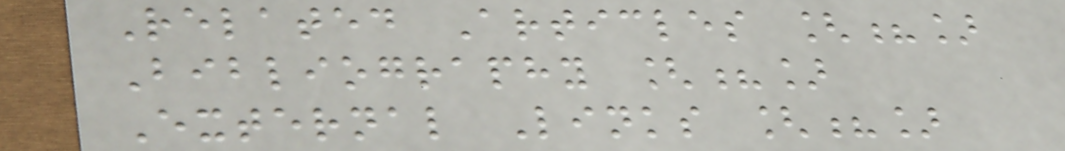Related Articles [?]
Bibliography [?]
External Links [?]
